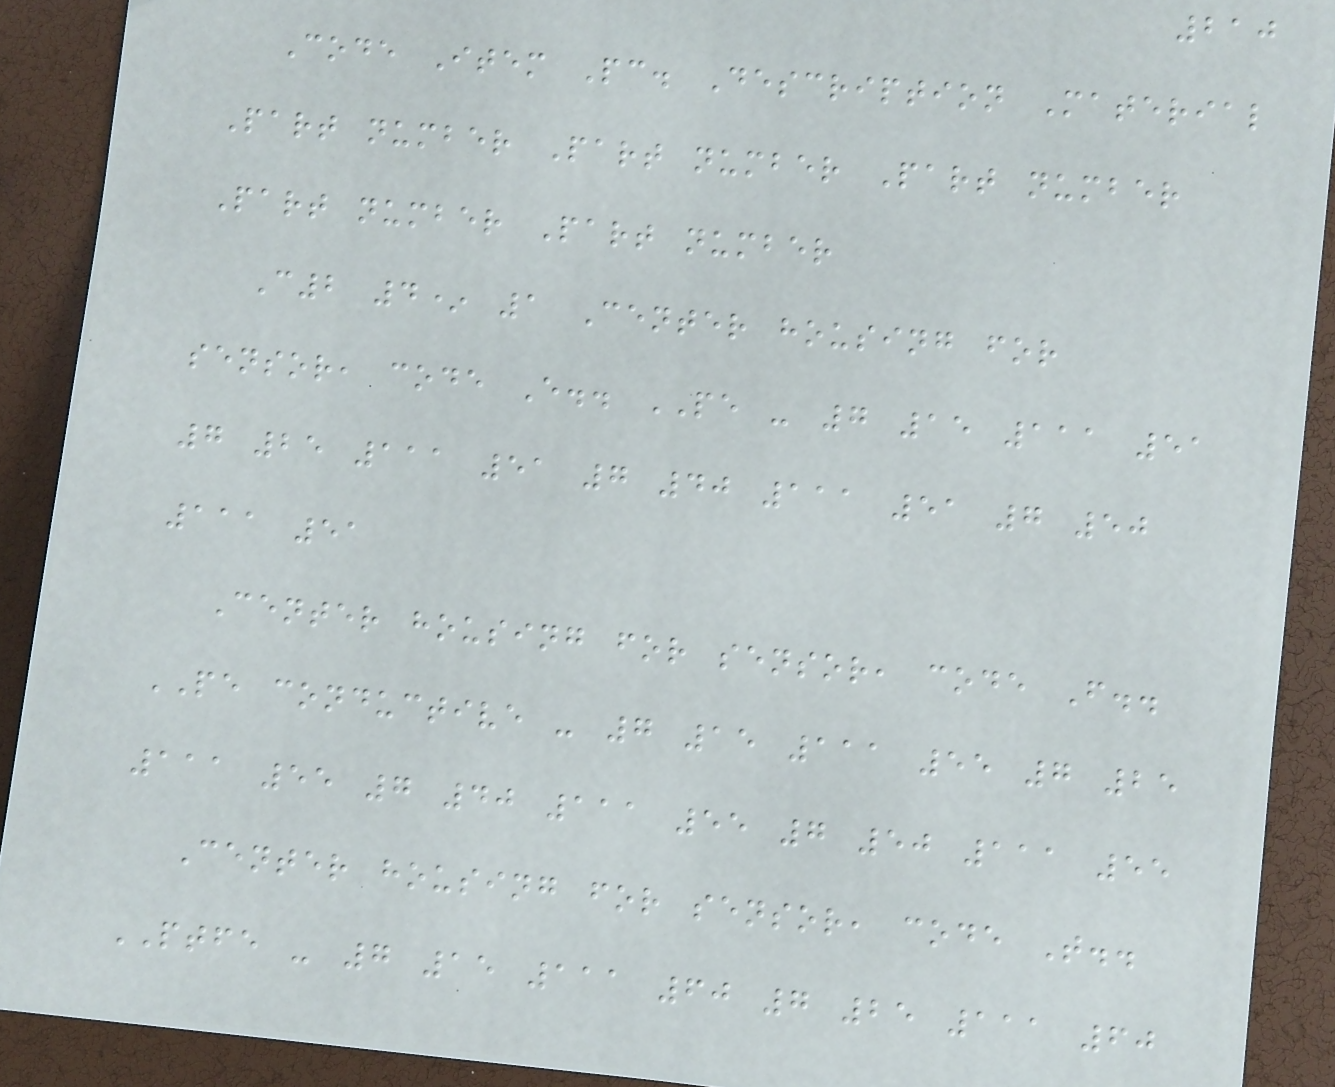210
Code Item Pc. Description Material
Part number Part number Part number
Part number Part number
C2 4* 1 Center housing for
sensor, code E.. PE - 7 15 111 51
7 25 111 51 7 40 111 51 7 50
111 51
Center housing for sensor, code F..
PE conductive - 7 15 111 55 7 25
111 55 7 40 111 55 7 50 111 55
Center housing for sensor, code T..
PTFE - 7 15 111 60 7 25 111 60
